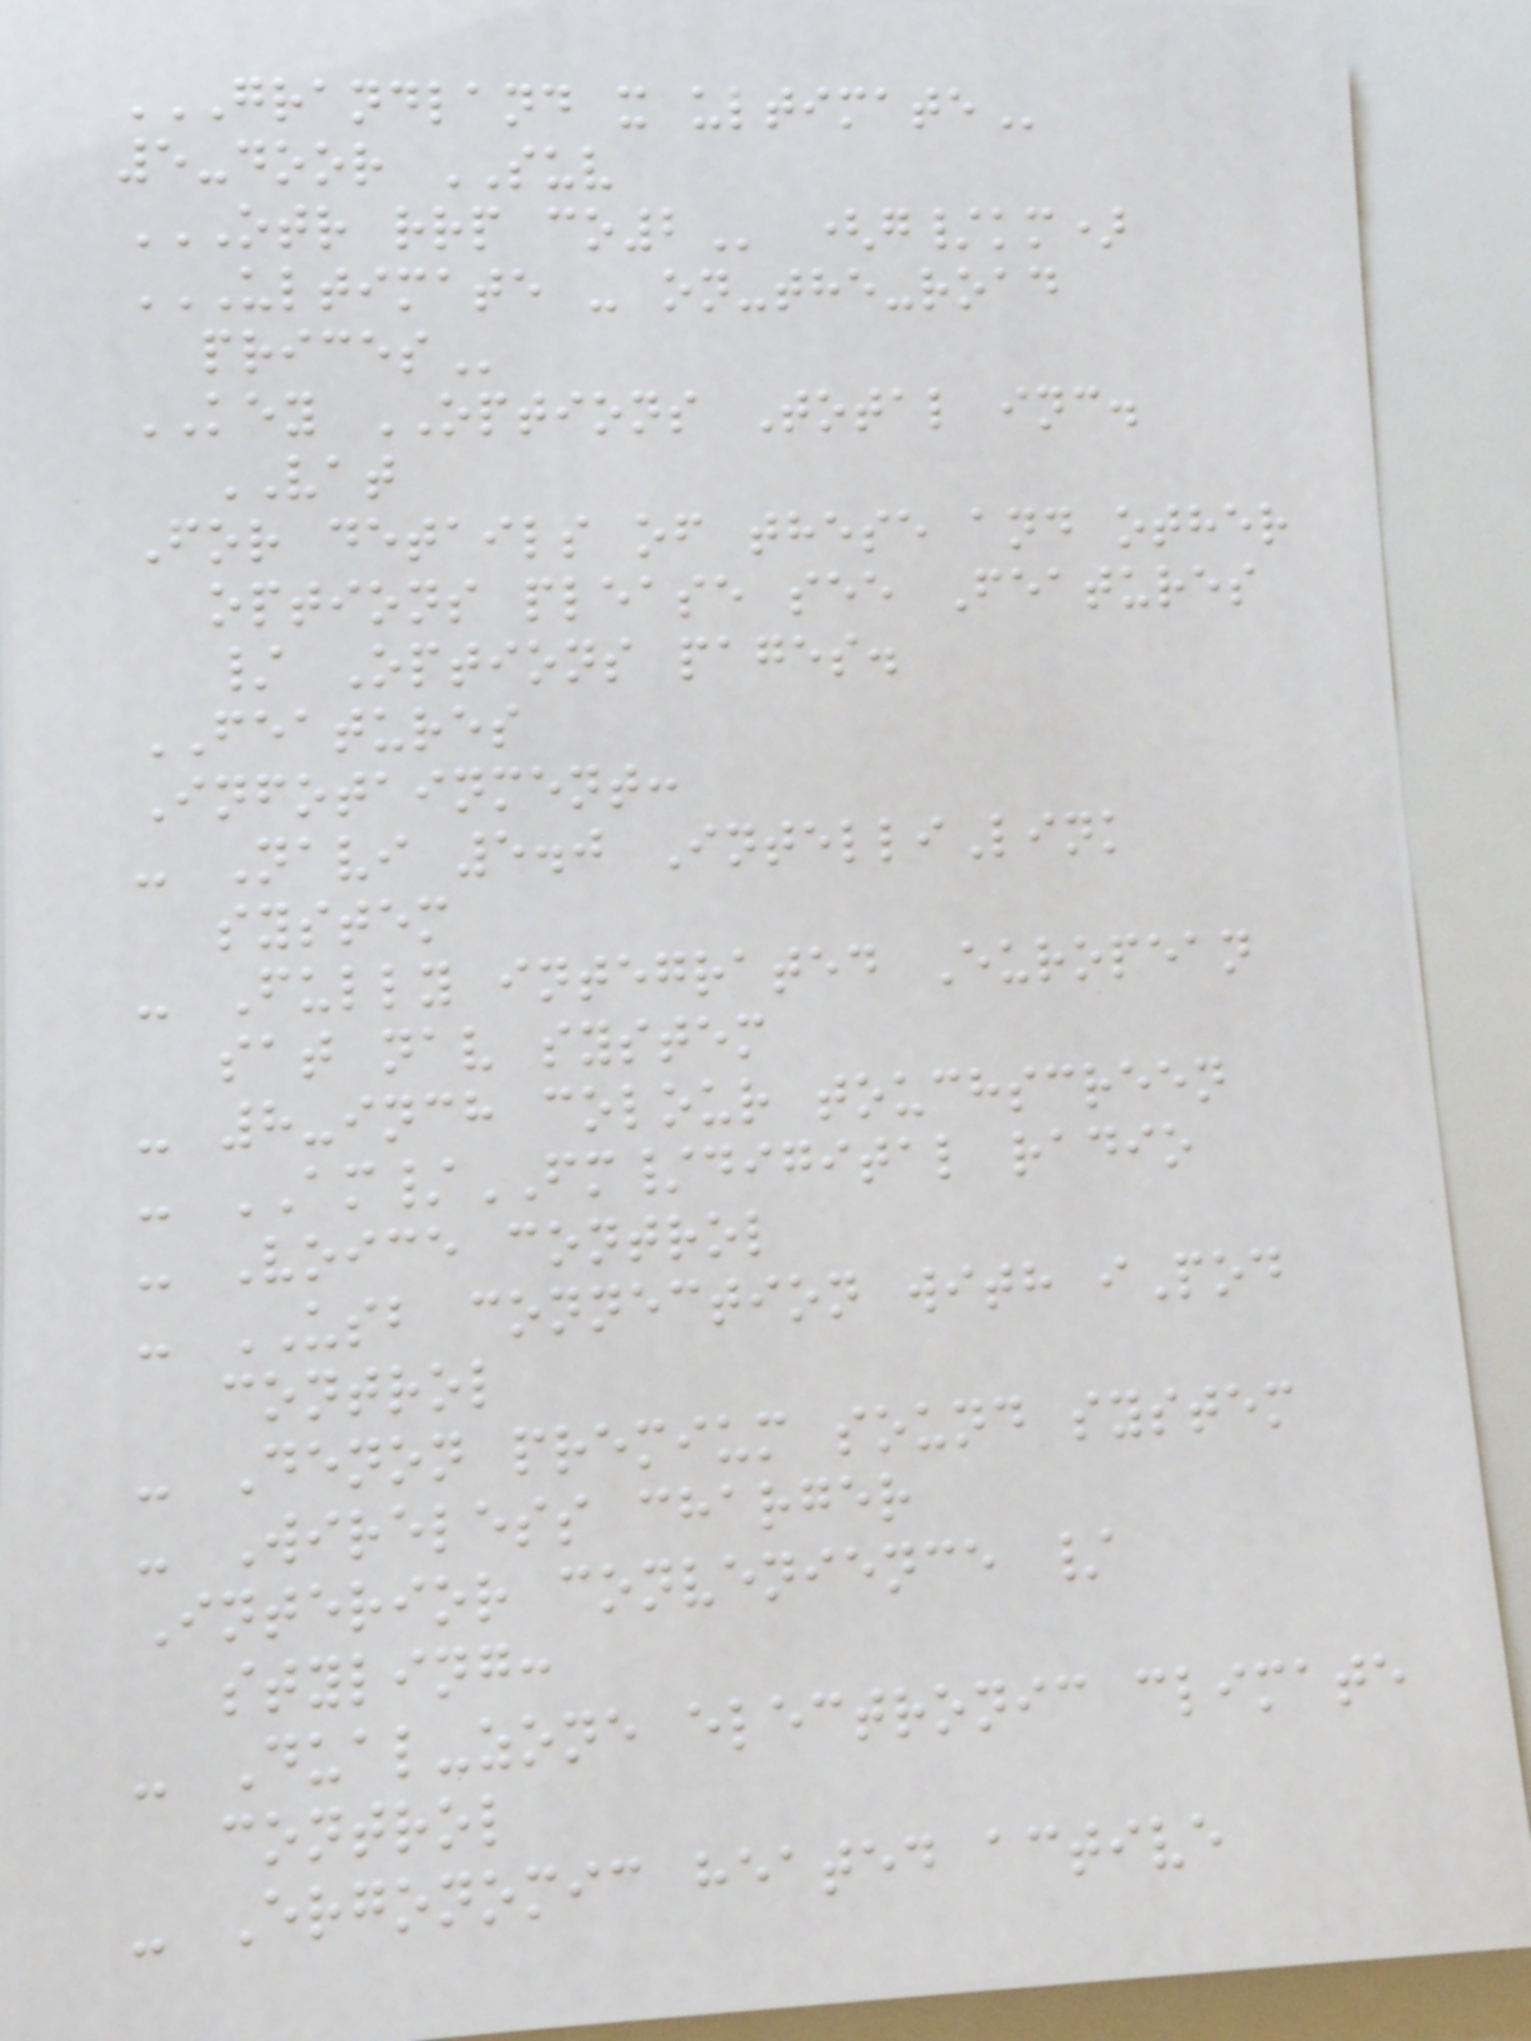GRANDLAND X ULTIMATE
5-door SUV
OTR RRP CO2 (g/km)
ULTIMATE - ON-THE-ROAD
PRICES
KEY OPTIONS Total inc.
VAT
For details of these and other
options please see Features
/ Options pages.
FEATURES
Infotainment:
- Navi 5.0 IntelliLink
system
- Fully integrated European
sat nav system
- 8-inch colour touchscreen
- AM/FM/digital radio
- Voice control
- USB connection with iPod
control
- Denon premium sound system
- Wireless charger
Interior convenience /
styling:
- Dual-zone electronic climate
control
- Ergonomic heated active
